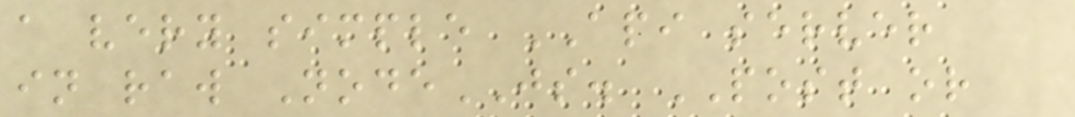a very simple API server
in raw NodeJS. POST or
